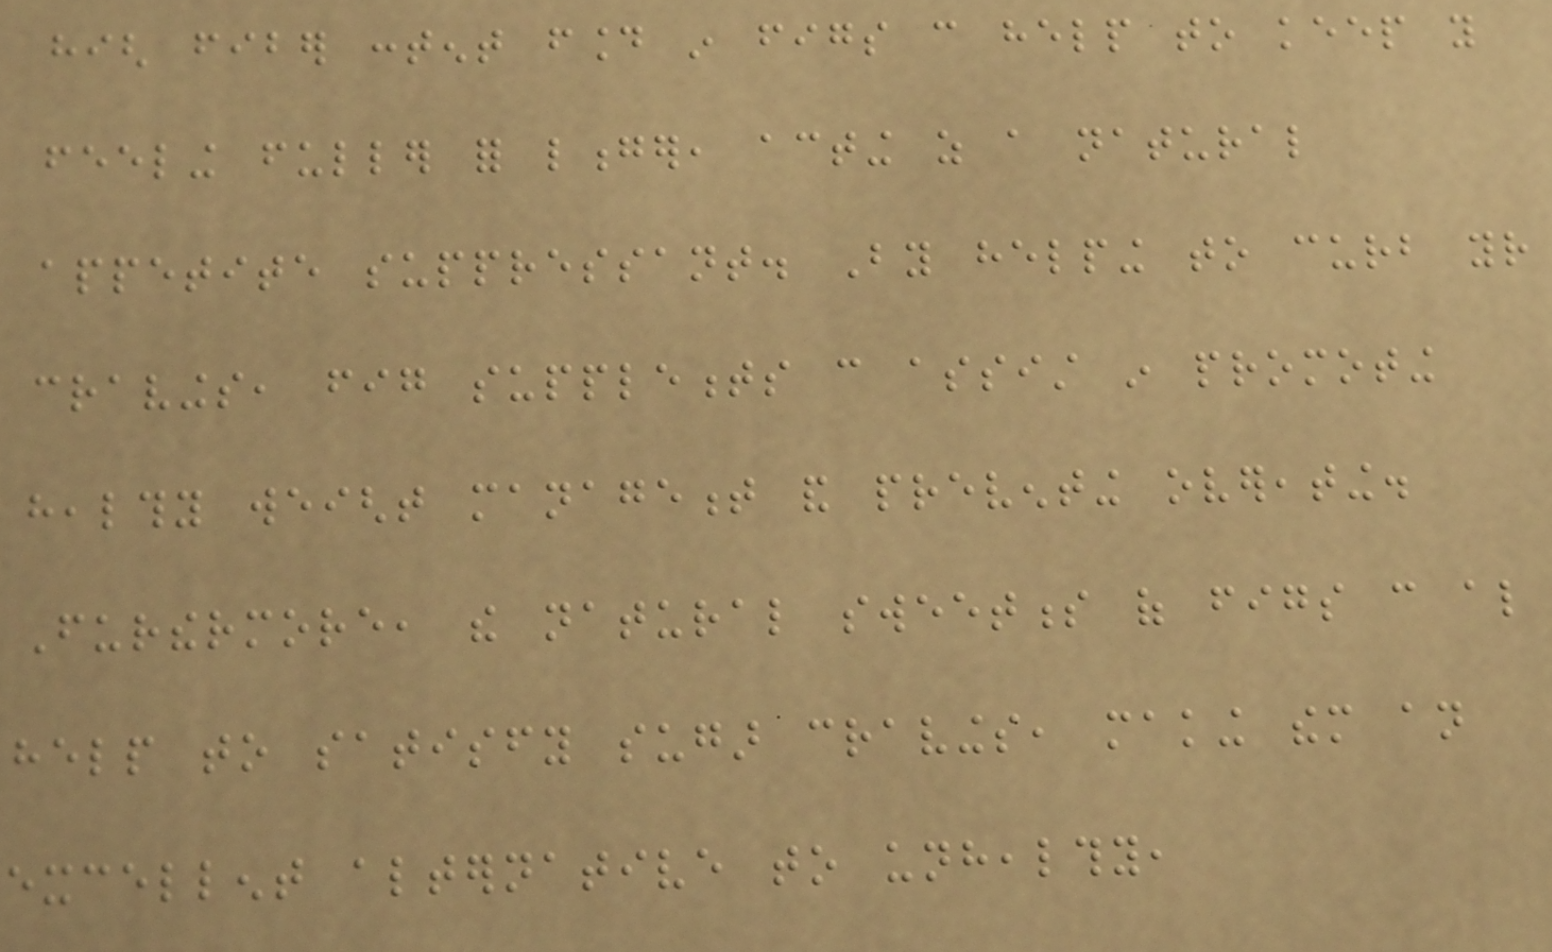high fiber content found in figs can help to keep you
feeling fuller for longer, acting as a natural
appetite suppressant. By helping to curb your
cravings, fig supplements can assist in promoting
healthy weight management and preventing overeating.
Furthermore, the natural sweetness of figs can also
help to satisfy sugar cravings, making them an
excellent alternative to unhealthy,
